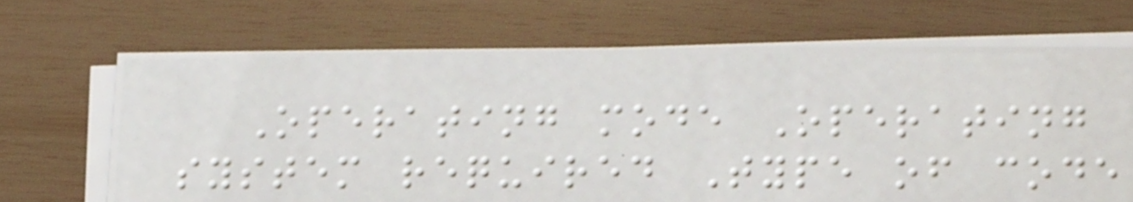Operating mode Operating
system required Type of code
